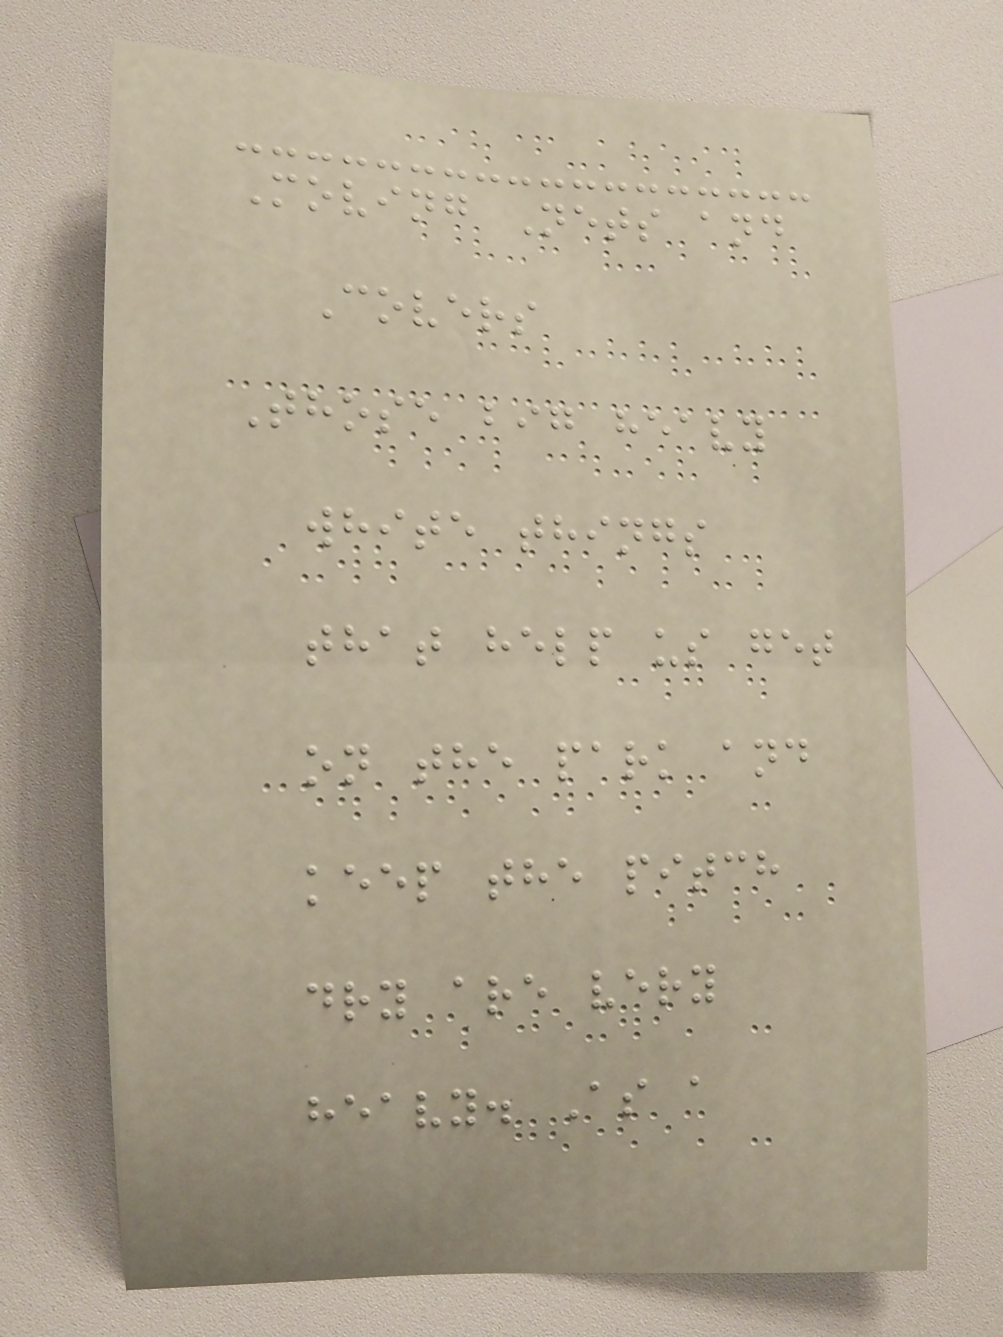Moving Nets and
Covers
Those big heavy
white things
that help us get
on the park and
keep the pitch
dry are very
heavy. As a
